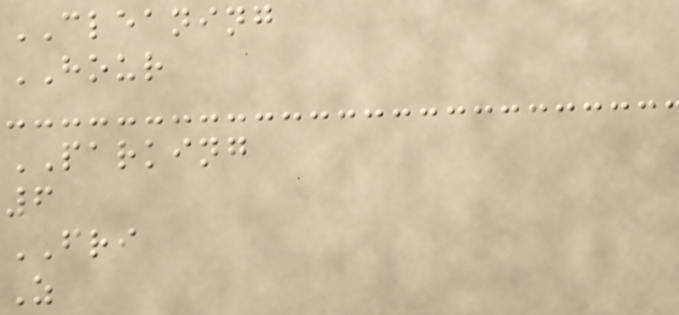CLEANING
HOUR
PARKING
6
FRI
Z
